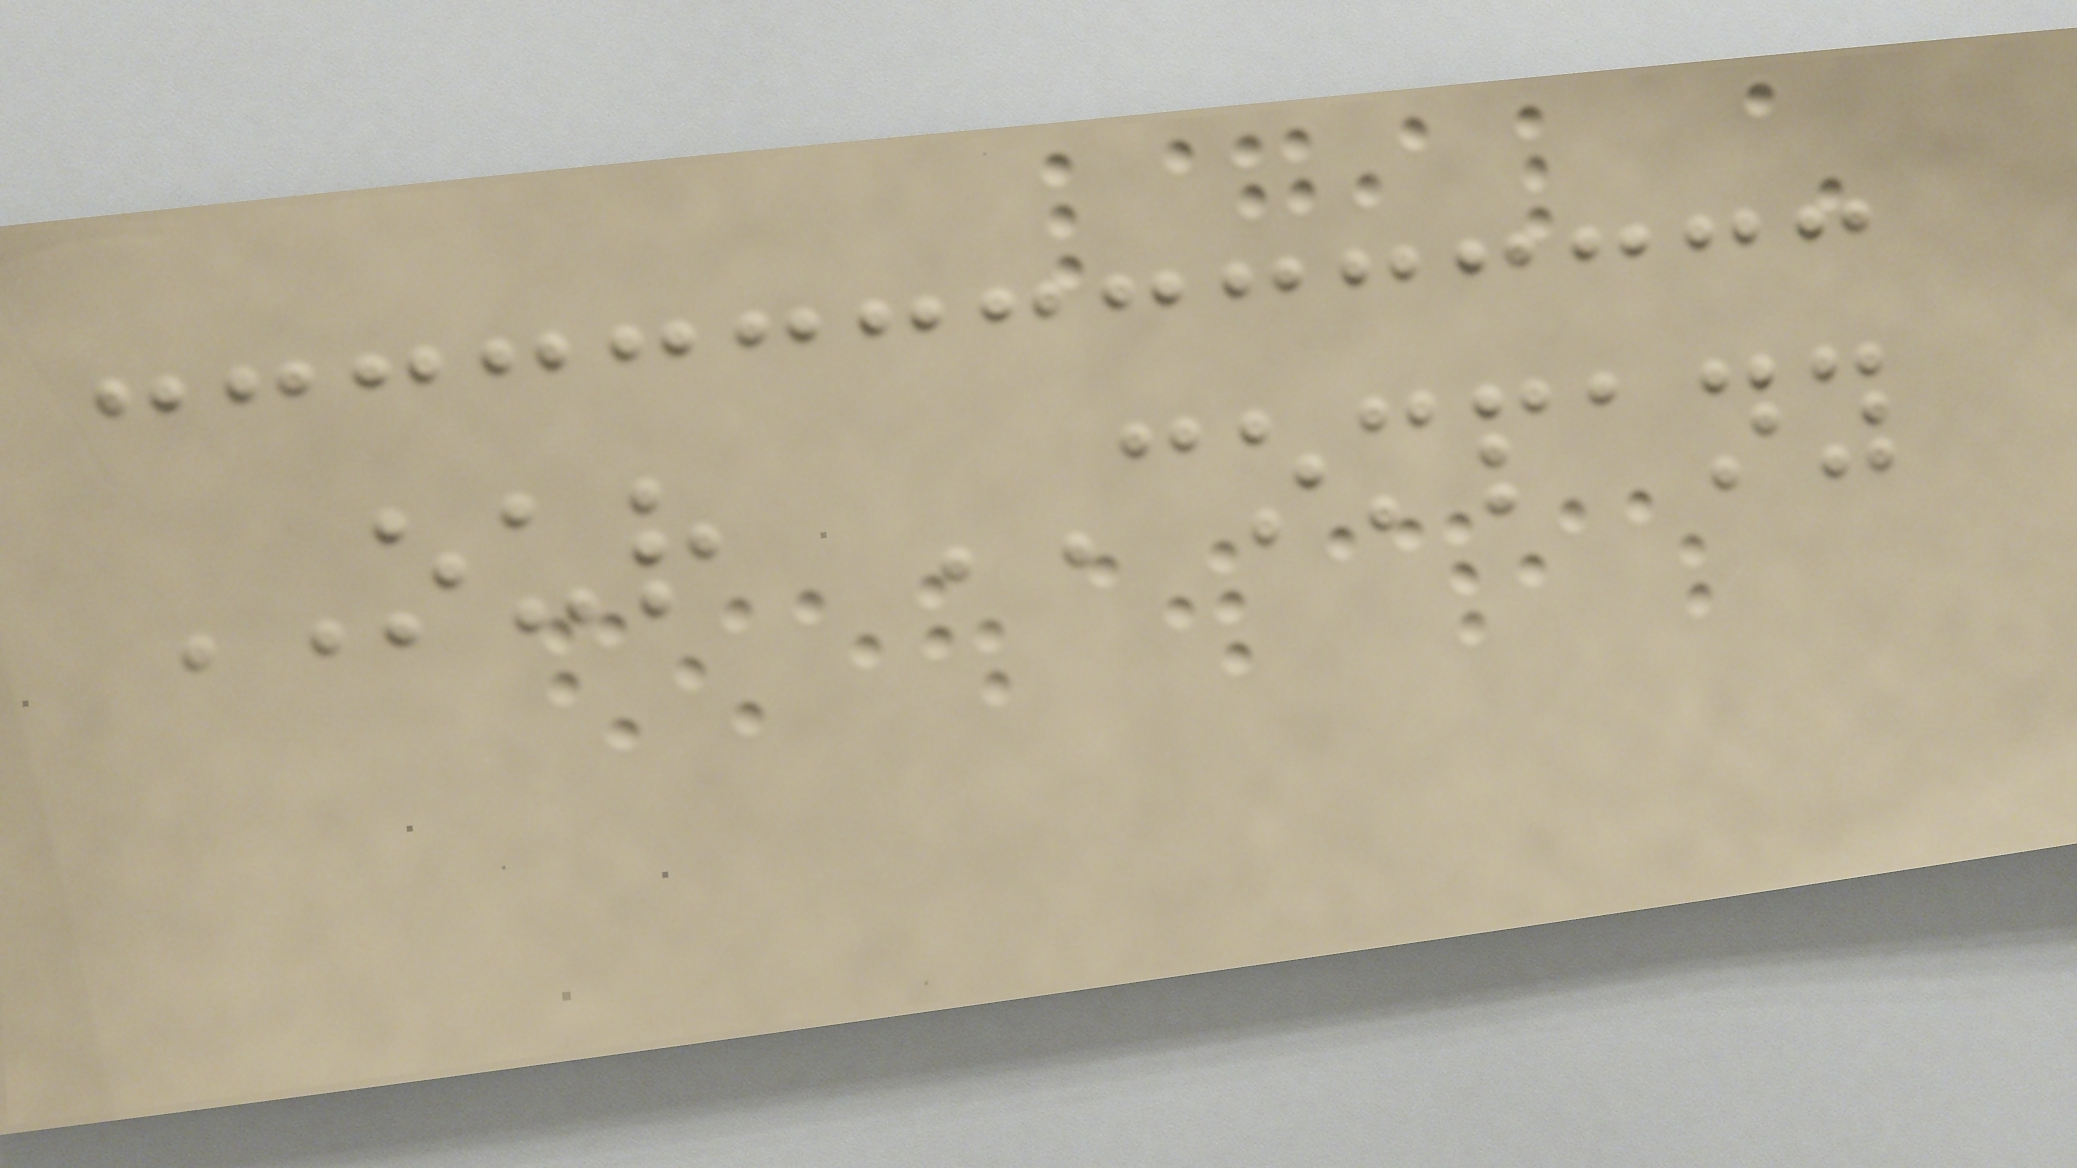OUR COMPANY
